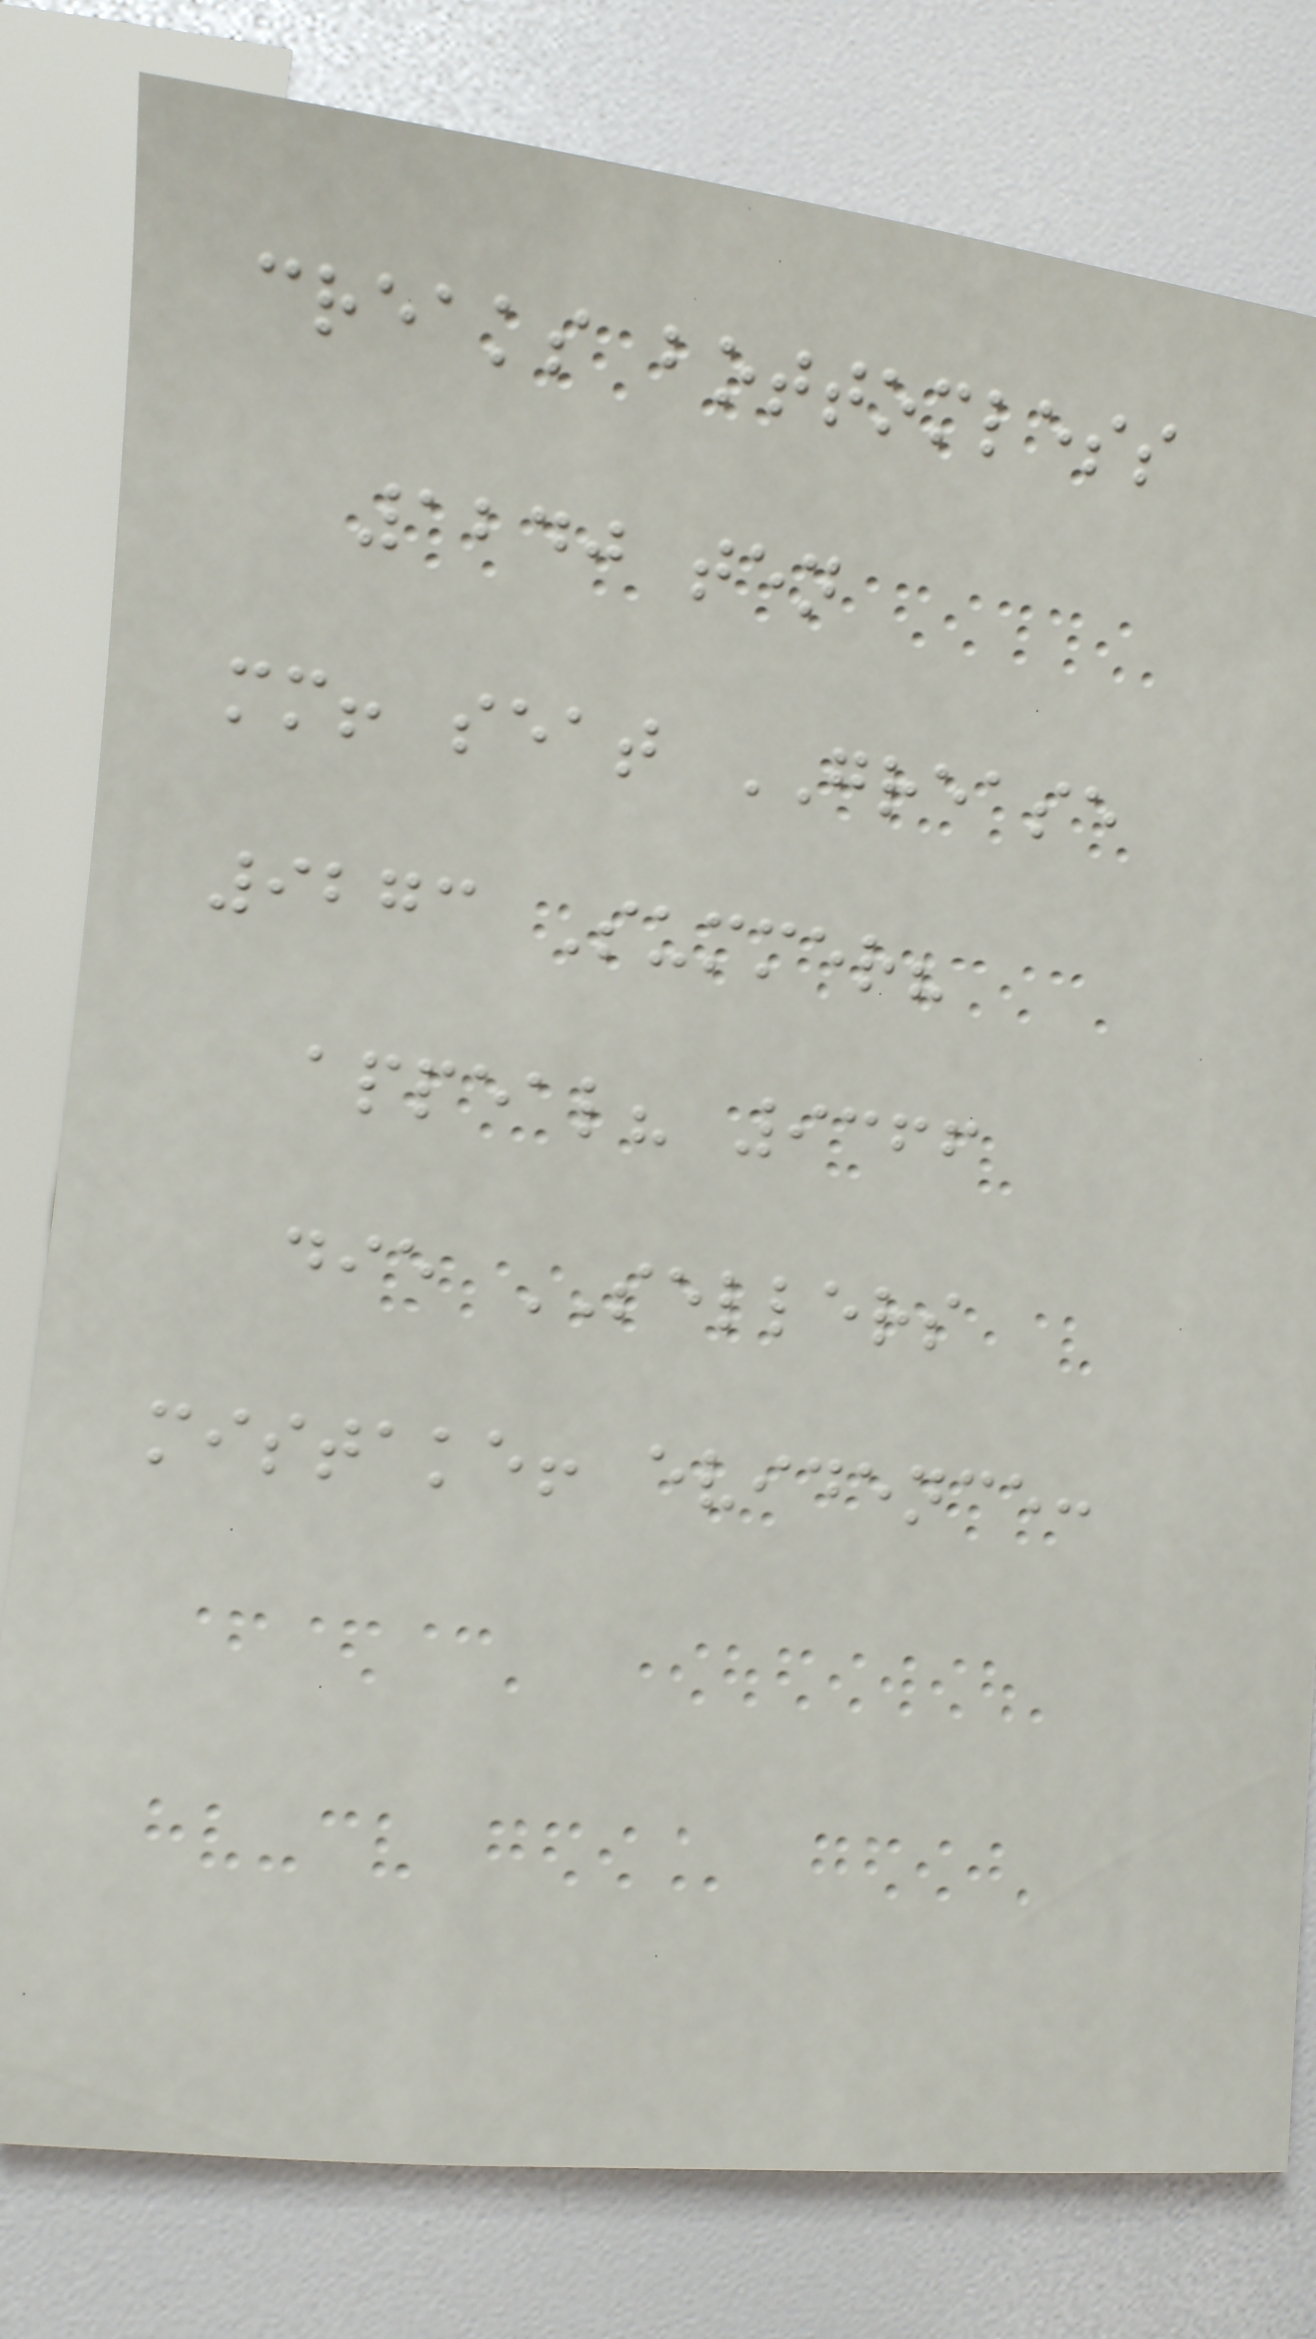creaks bottomless
1240 ten
mm! seat GREASE
9273 Summer?
appeal? 9366
die SELLERS
mistake! evidence:
